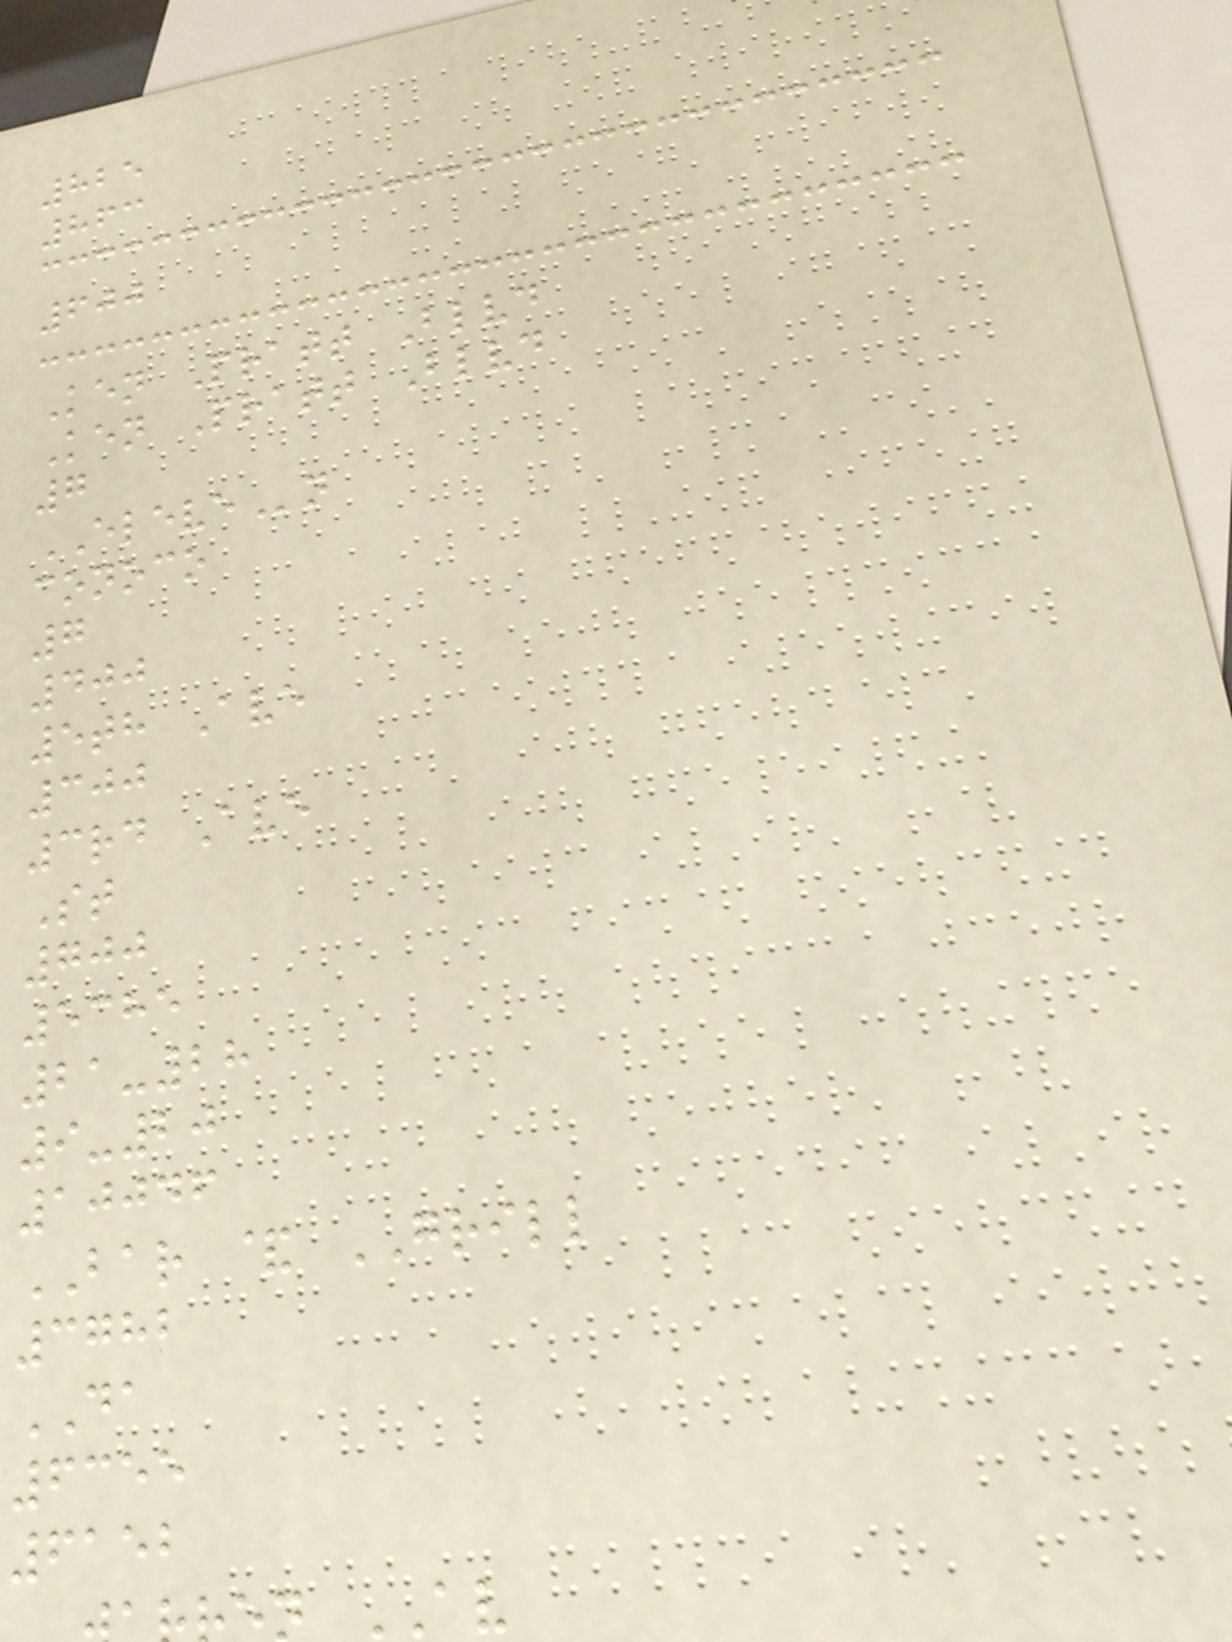825
863
600
Ken Pratt Blvd
Ken Pratt Blvd
7
ELEVEn
conoco
7
400
5th Ave
300
3rd Ave
St
700
5385
21-28
9-20
10046
BAR & GRILL
3782
DA
6355
6152
AV
